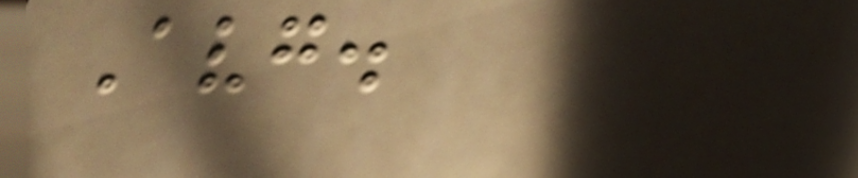Avg.
